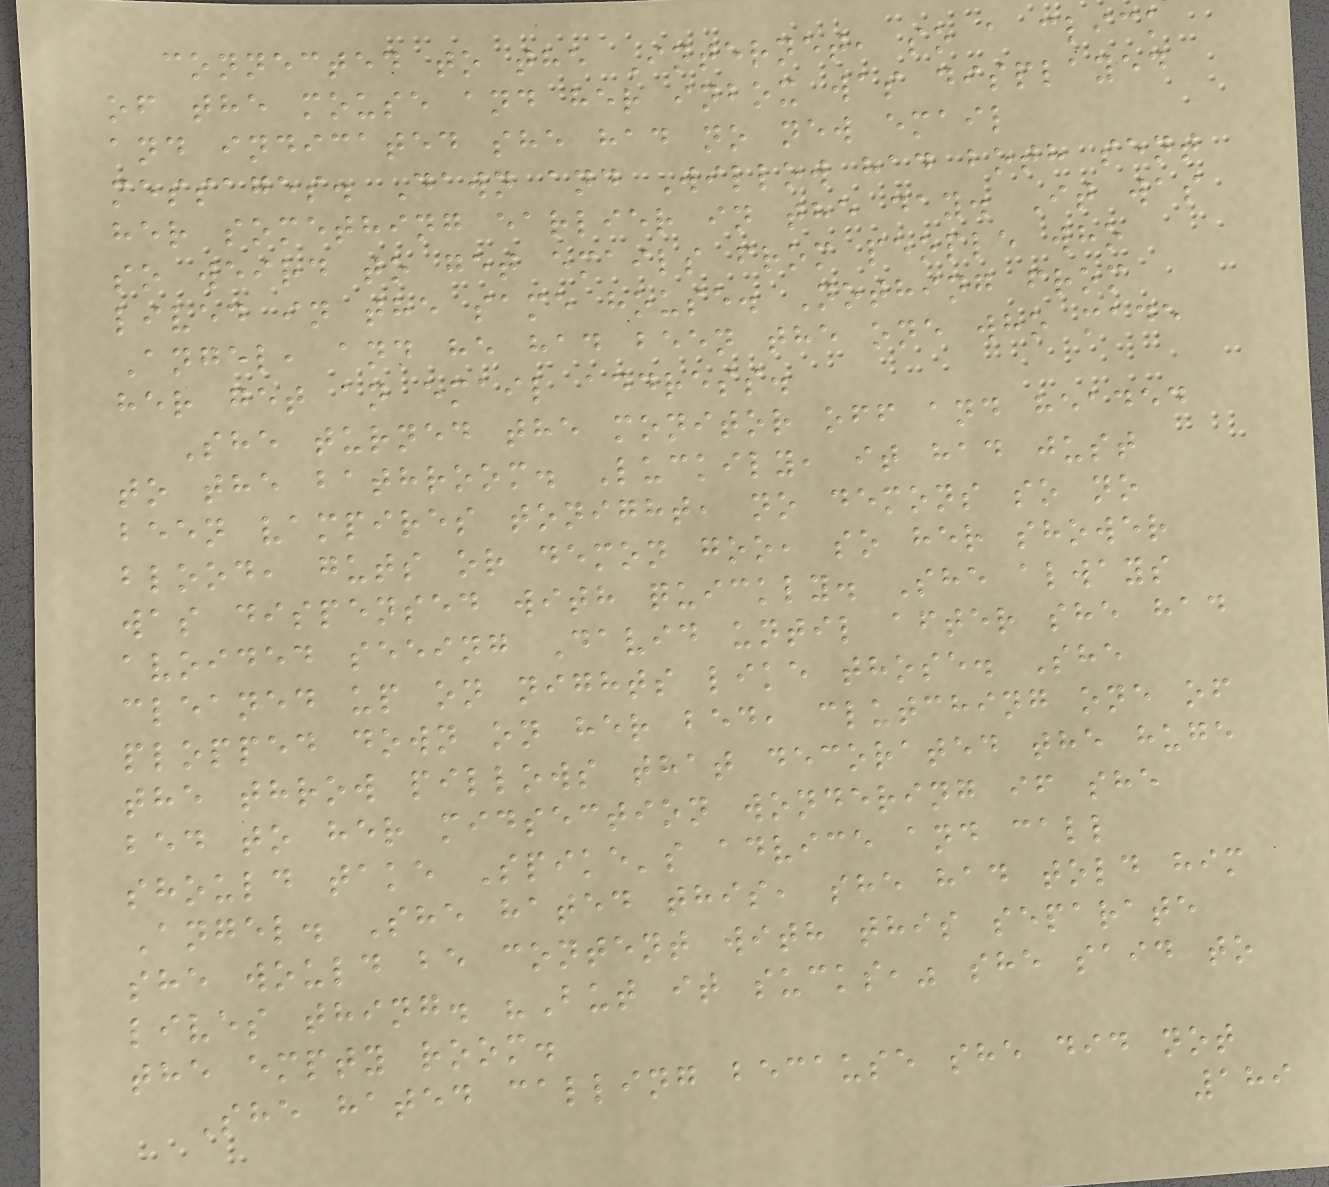connected to the Internet, so a click
of the mouse and her inbox was displayed
and indicated she had no new email
messages. Dawn and Willow had both sent
her something earlier in the day. It was
so weird to get emails from people who
lived in the same house. Nothing from
Angel, and he had been the one who made
her get an email address.
She turned the monitor off and headed
to the bathroom. Luckily, it had just
been vampires tonight, no demons so no
blood, guts or demon goo, so her shower
was dispensed with quickly. She always
avoided seeing David until after she had
cleaned up on nights like those. She
plopped down on her bed, clutching one of
the throw pillows that decorated the huge
bed to her midsection wondering if she
should take Spike's advice and call
Angel. She hated this, she had told him
she would be content with this separate
lives thing. "But it sucks," she said to
the empty room.
She hated calling because she did not
189
